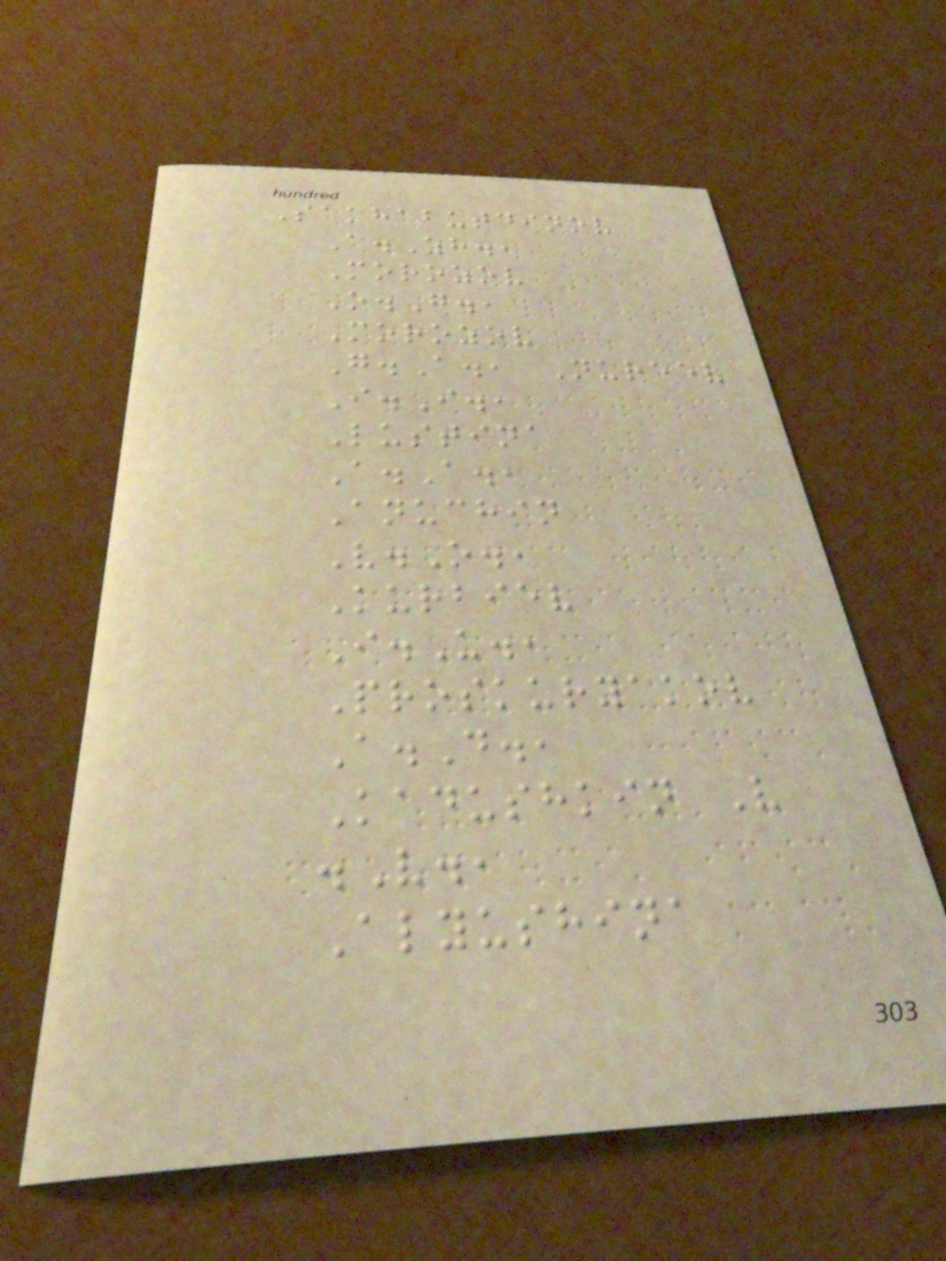Sakhabutdinov
A.Zh.,
Morozov
O.G.,
Morozov
G.A., Nureev
I.I.,
Lustina
A.A.,
Anuchin
V.O.,
Kurbiev
I.U.,
Proskuryakov
A.D.,
Kadushkin V
.V.,
Alyushina
